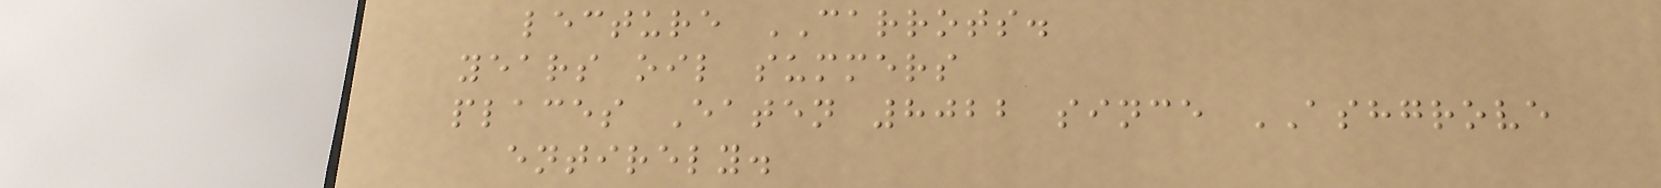lecture CARROTS.
years oil summers
places Eaten 8022 since ASHGROVE
entirely.
